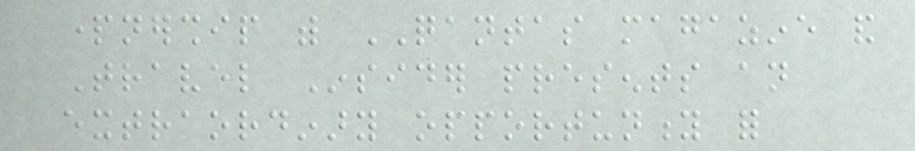partnership with QANTAS magazine and
Travel Insider presents an
extraordinary opportunity for
